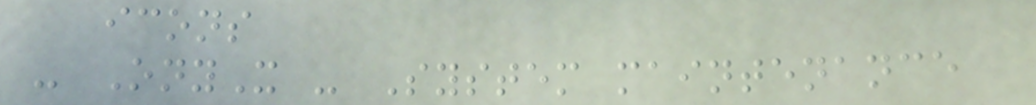icons
- OnyX - System maintenance
